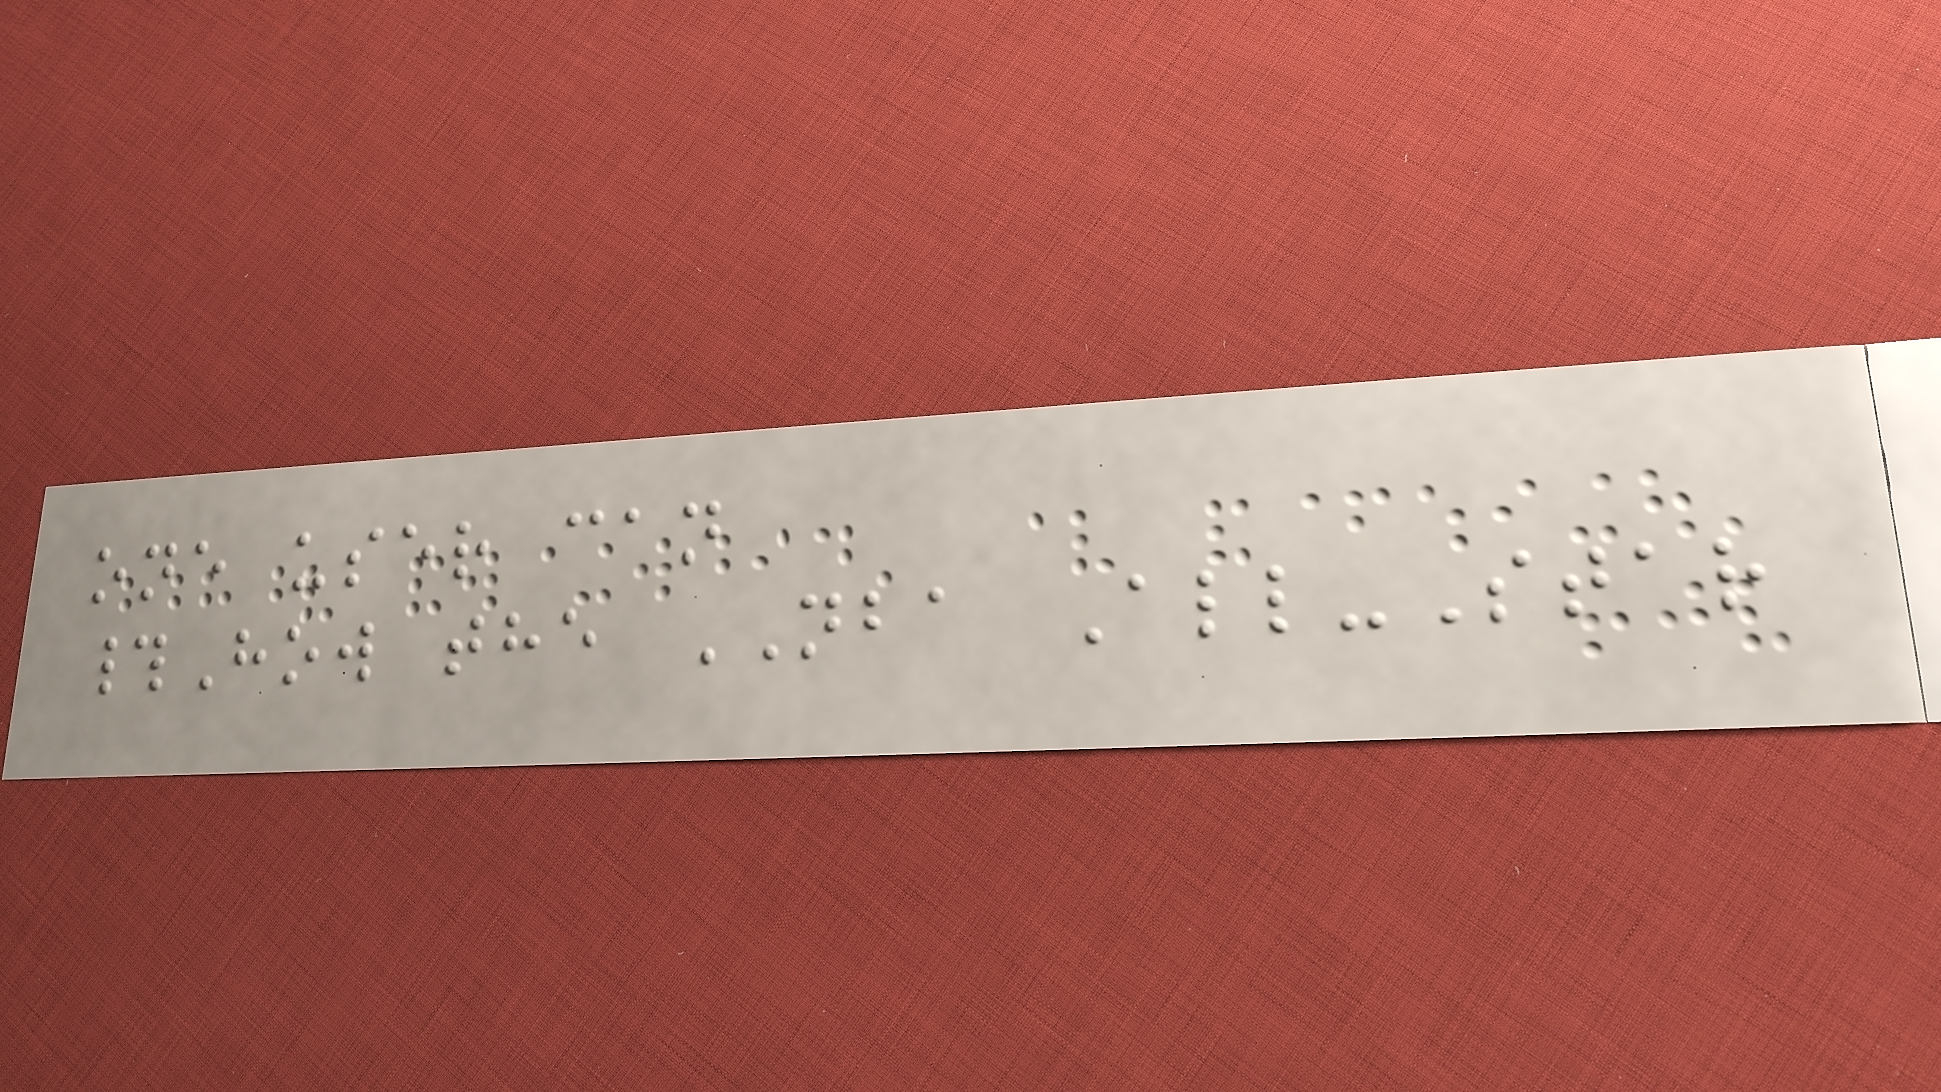one user can
#How the NBA All-Star
